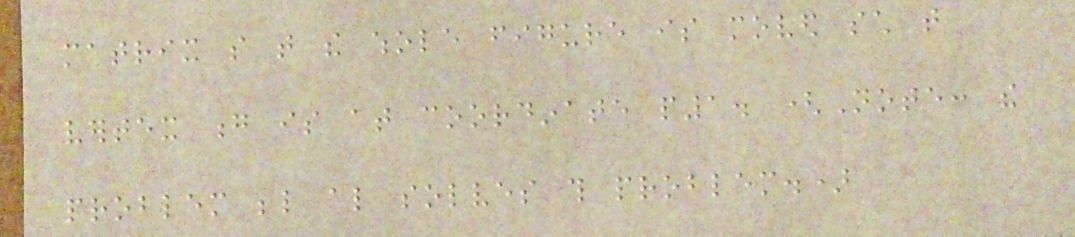matrix so that the whole figure is moved such that
vertex g is at coordinate p1. (Note: the
problem below also solves this problem.)
